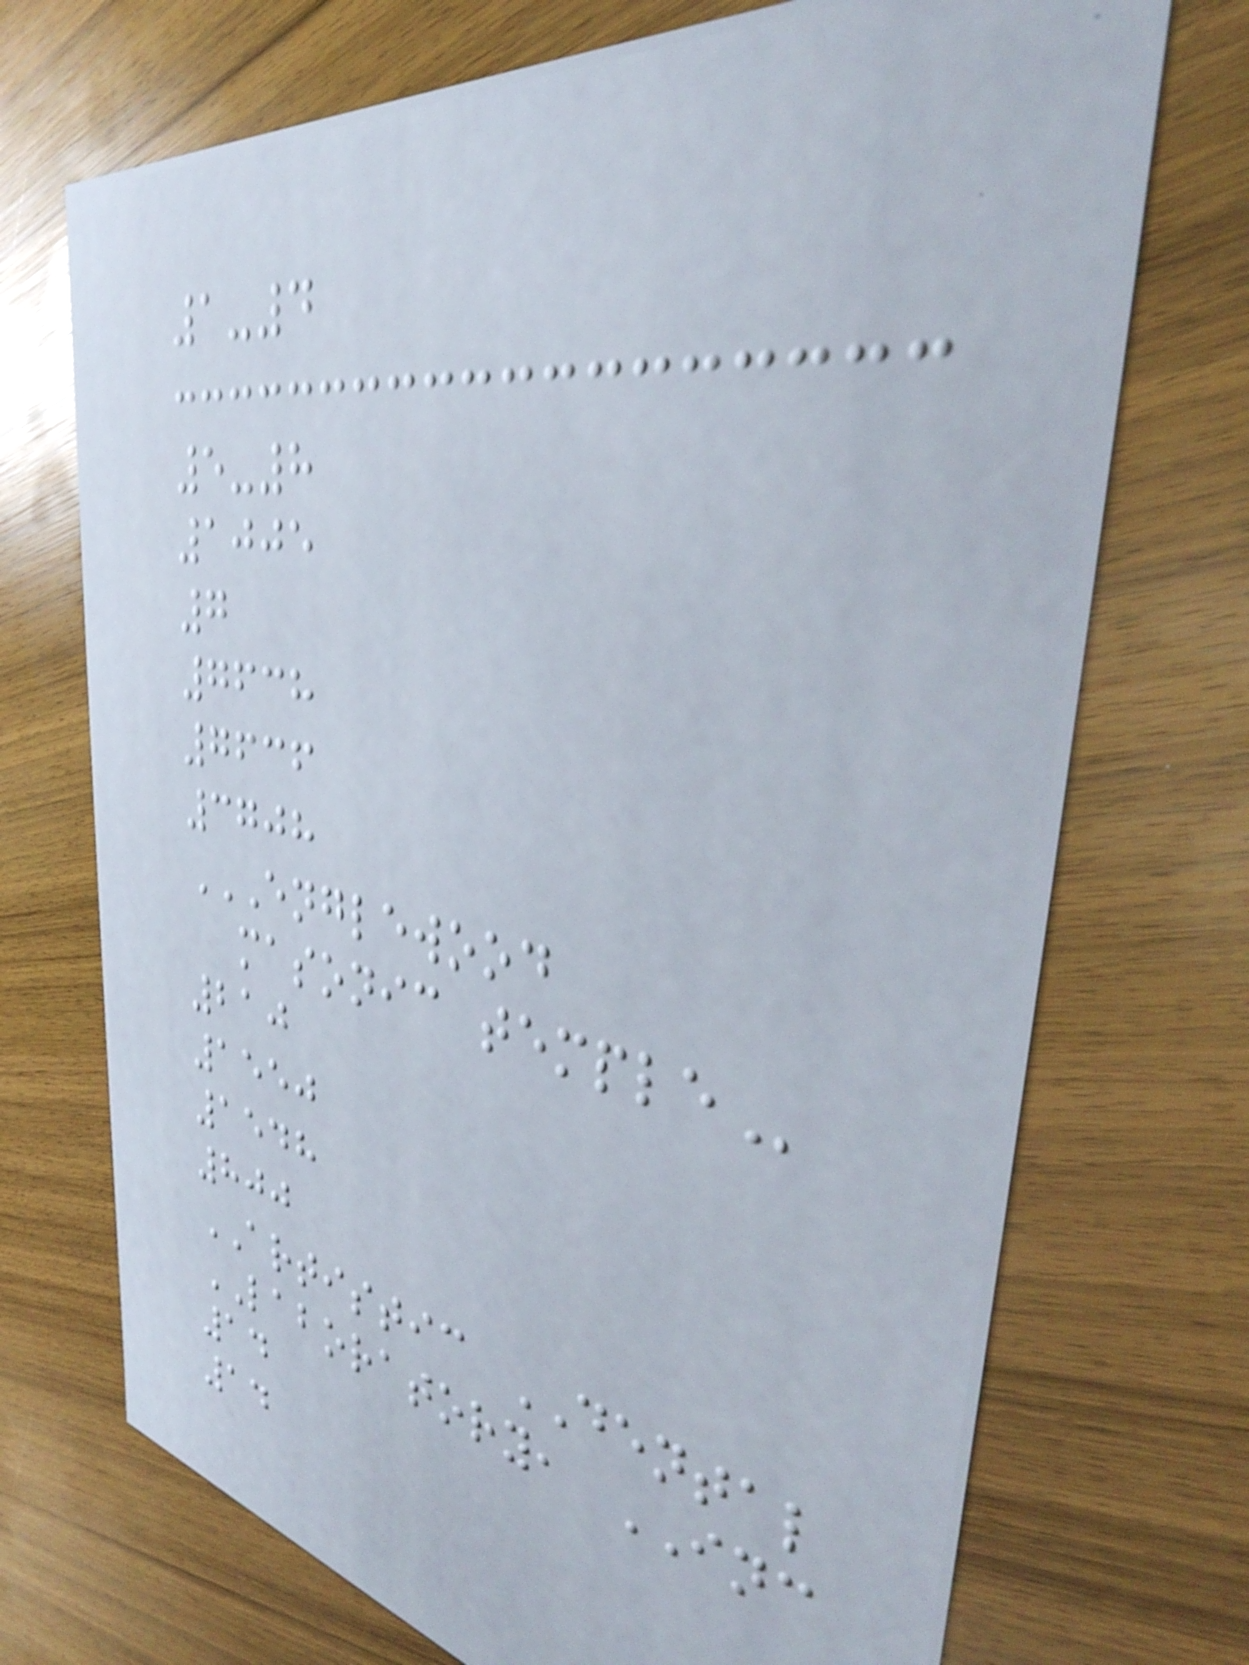1-4
5-8
1005
7
7638
7636
3708
ENGLEWOOD
MASONIC TEMPLE
210
1550
1548
800
ARTISTIC DENTAL
LABORATORY, INC
14
14
